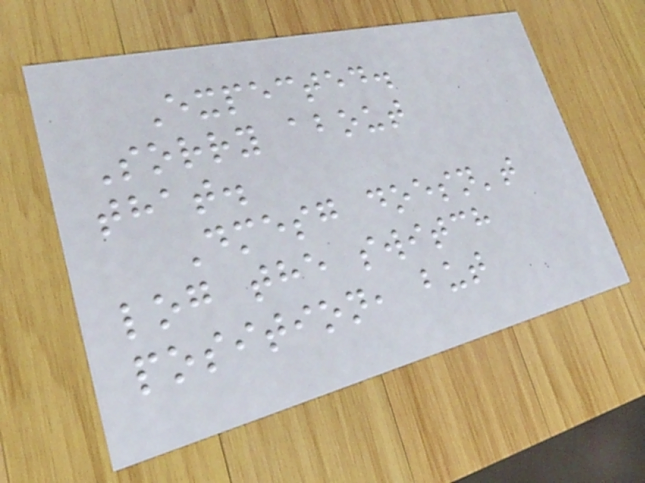Expected.
Sorry about
that.
Dmesg doesn't
log the switch
position, but
